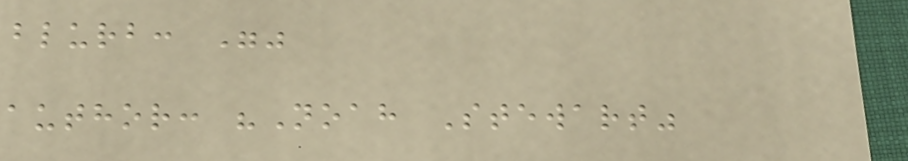blurb: ""
author: "Noah Stewart"
